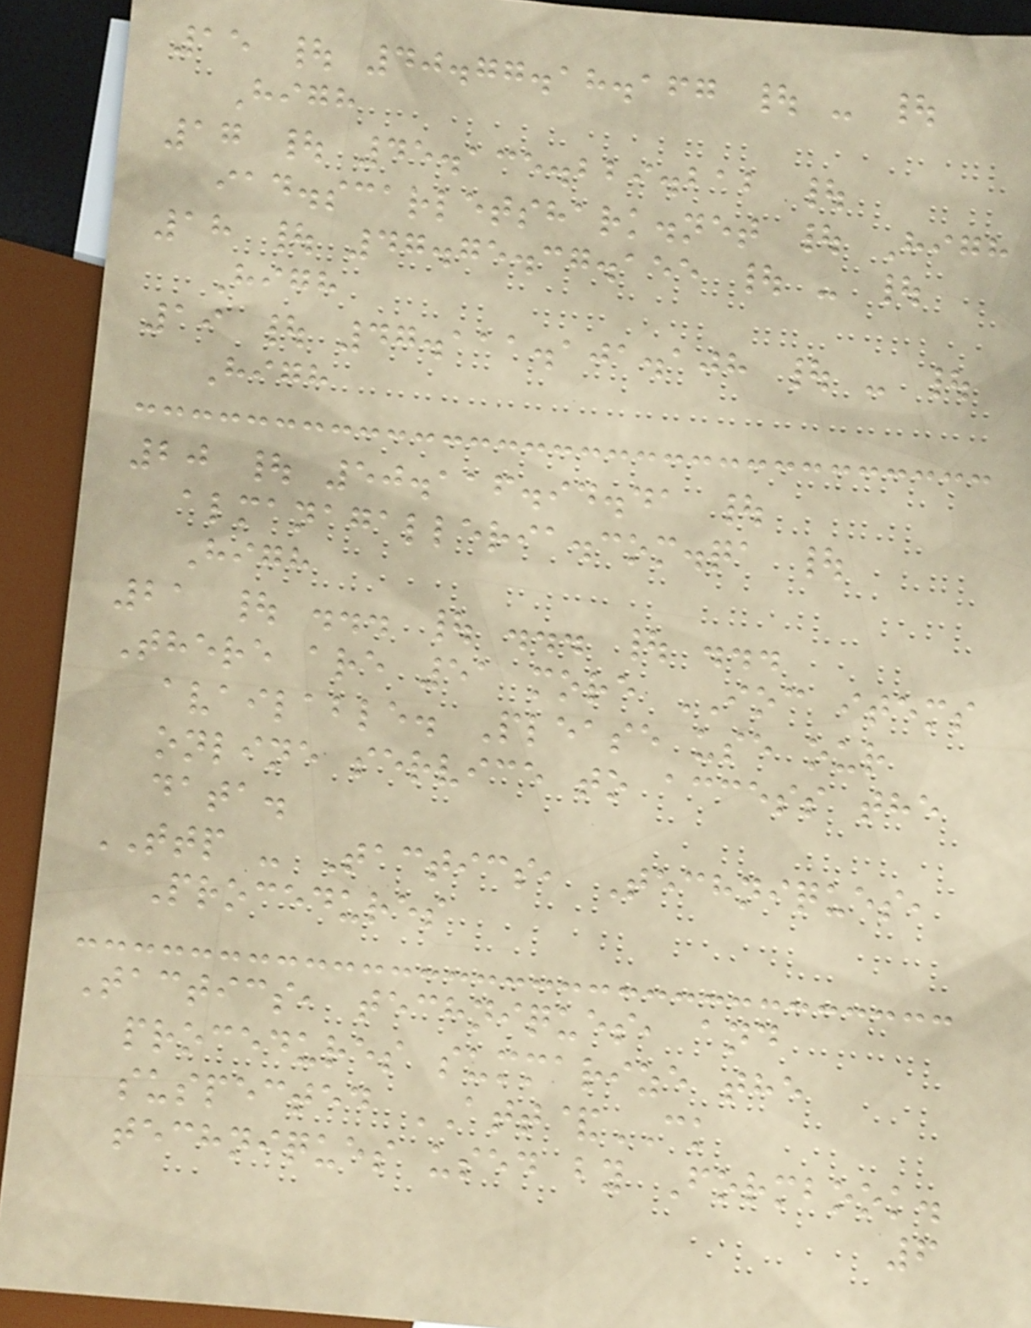15 | 40.77.18.167 | - |
High
17 | 45.135.229.212 |
iad.scarletshark.net | High
18 | 47.75.37.155 | - |
High
19 | 47.111.101.108 | - |
High
20 | 50.116.94.41 |
almanagalleria.com.qa |
High
21 | ... | ... | ...
There are 51 more IOC items
available. Please use our
online service to access the
data.
TTP - Tactics, Techniques,
Procedures
Tactics, techniques, and
procedures summarize the
suspected ATT&CK
techniques used by Formbook.
6
